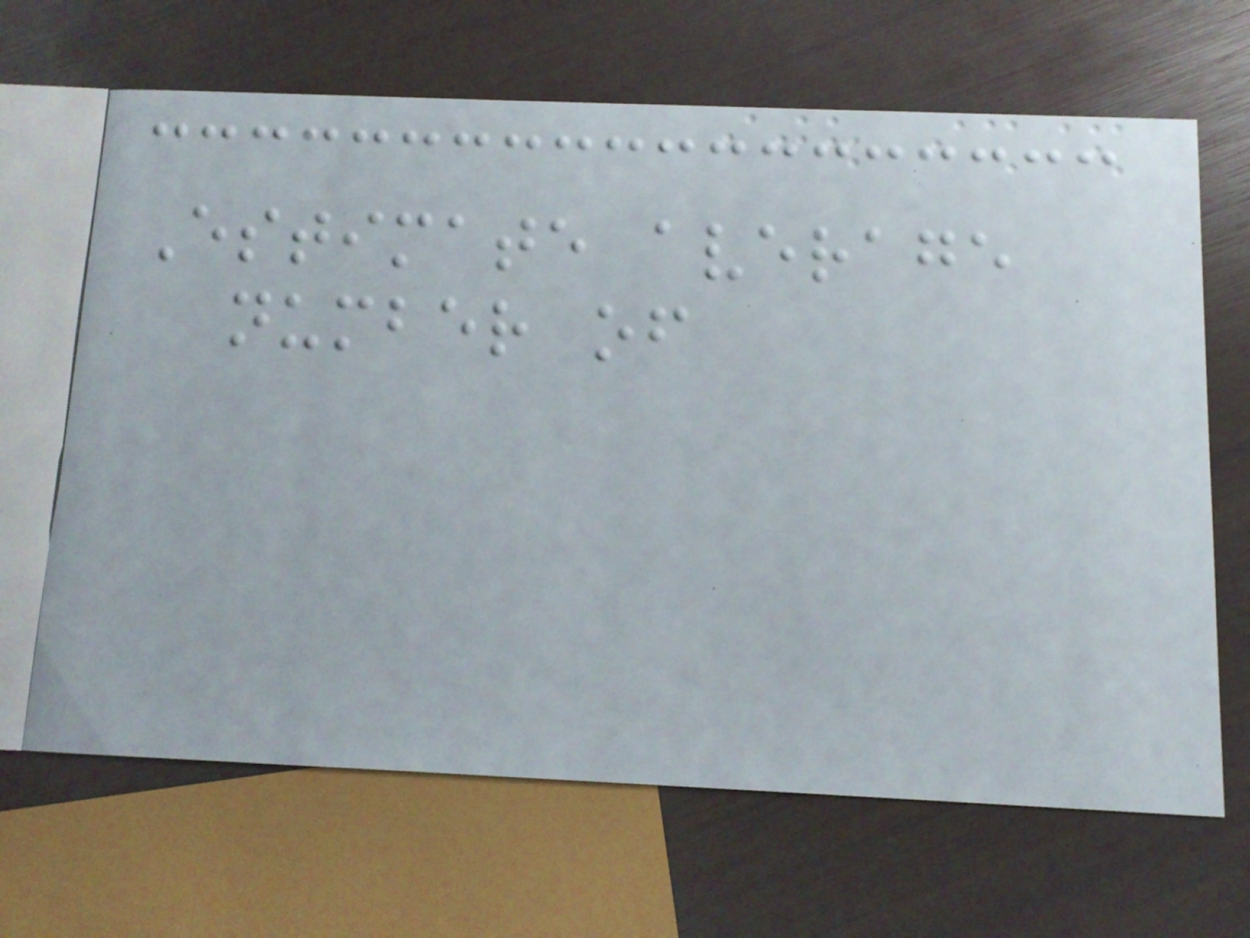Estimate average
number of
